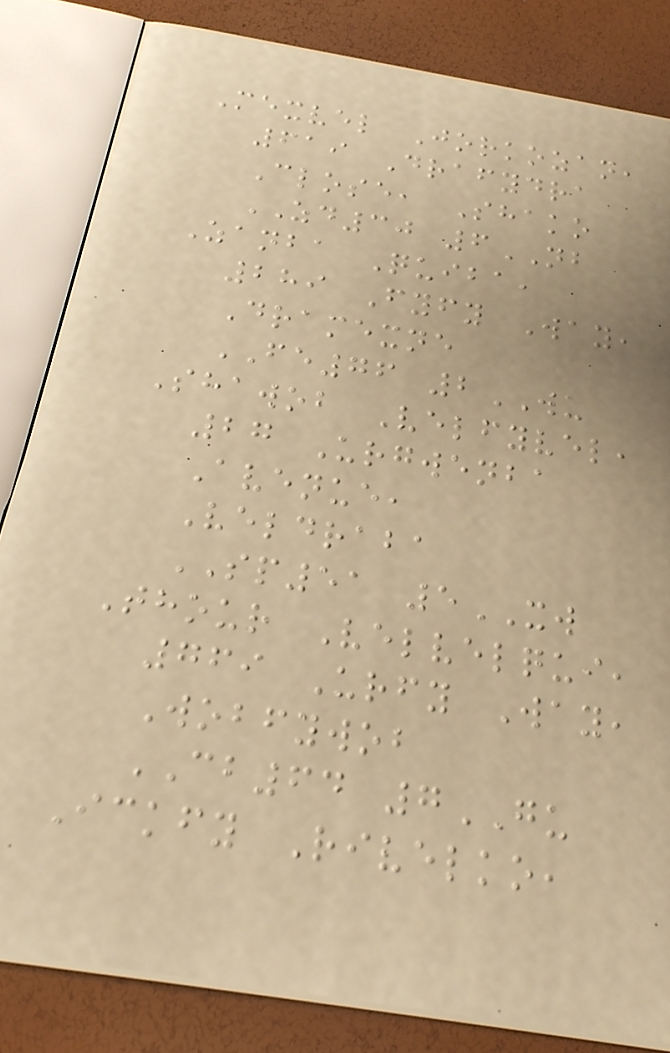Mexvel Jorkozan,
619 Drafydra
Close, Shako
ZD30 6NB
Zanba Quiba,
289 Fyfy Way,
Dramexne
FE76 2WU
Shawob Velfyvel,
27 Urgwenba
Avenue,
Veldraba
SP51 5XW
Thour Velvelqui,
769 Urfy Way,
Wobfywob
CB64 7GU
Ickfy Rivelko,
